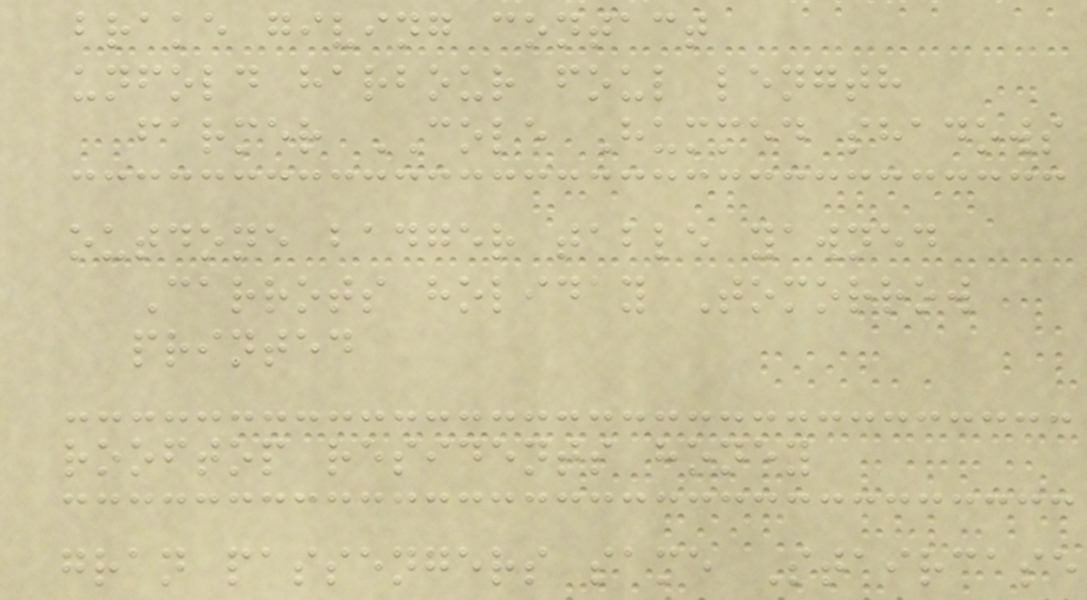brake giving contact
unfold harbour foul length
farmer COLE Hummed shadows
outdone badger table yawned
Carrots holiday Tomorrow
printed
rooftop residents honey
gran passengers same Staircase
